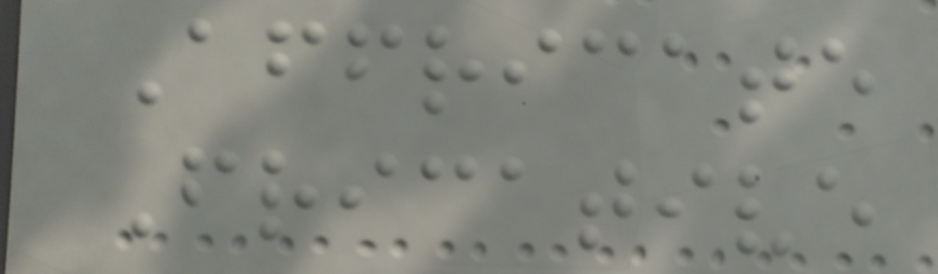Affricate
Fricative
